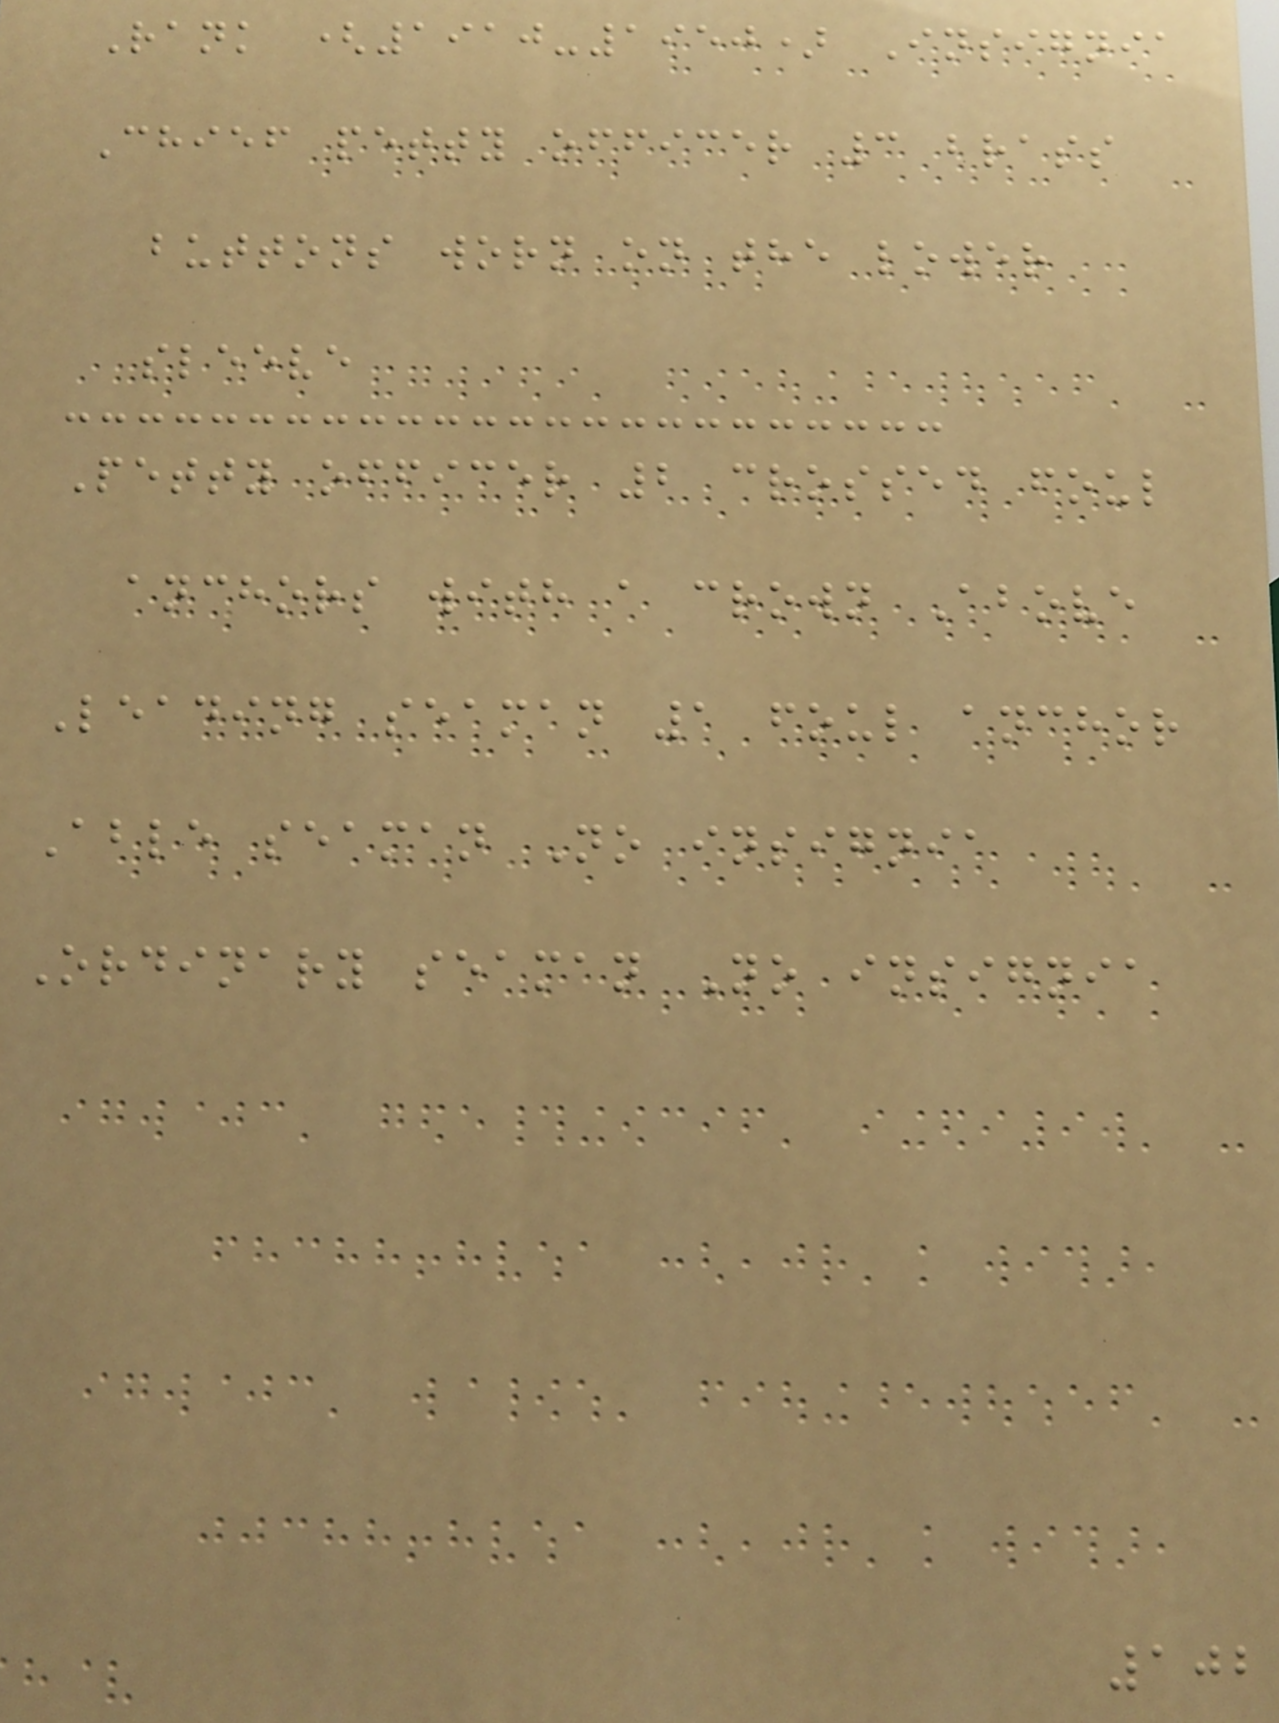Rank (1910-1950) Insignia
Chief petty officer 3 brass
buttons worn on the lower
sleeve
Petty officer 2 crossed foul
anchors with a crown Above
Leading seaman 1 foul anchor
Able seaman No insignia
Ordinary seaman No insignia
102
